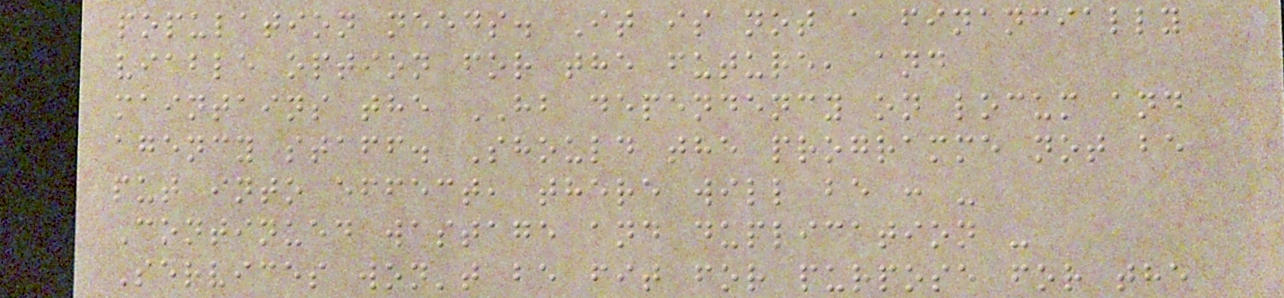population needs. It is not a financially
viable option for the future, and
maintains the HB dependency on locum and
agency staff. Should the programme not be
put into effect, there will be : -
Continued wastage and duplication -
Services won't be fit for purpose for the
